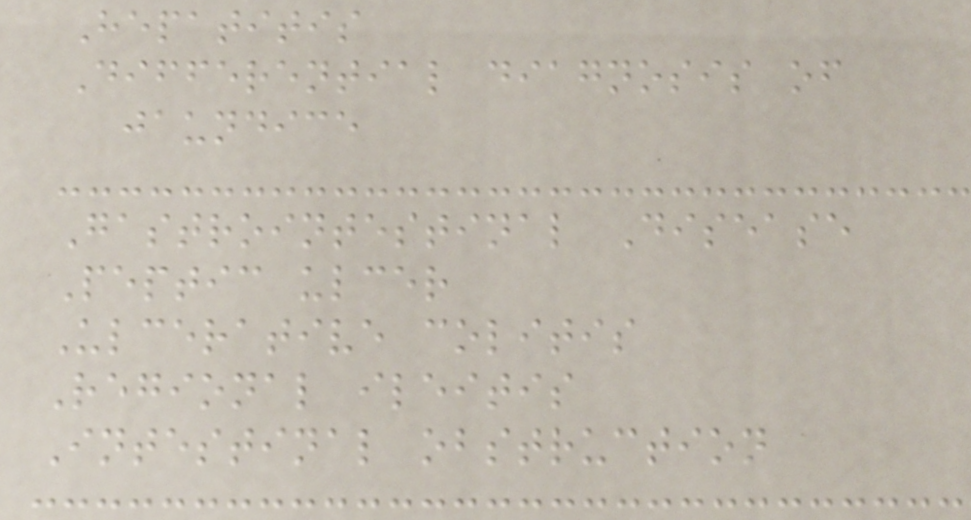Hepatitis
Differential diagnosis of
jaundice
Gastrointestinal Disease
Peptic ulcer
Ulcerative colitis
Regional ileitis
Intestinal obstruction
